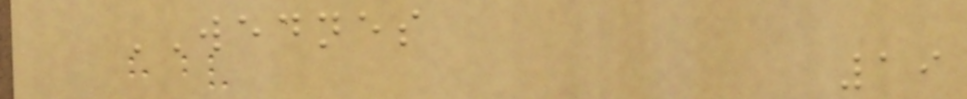WEDNES
19
